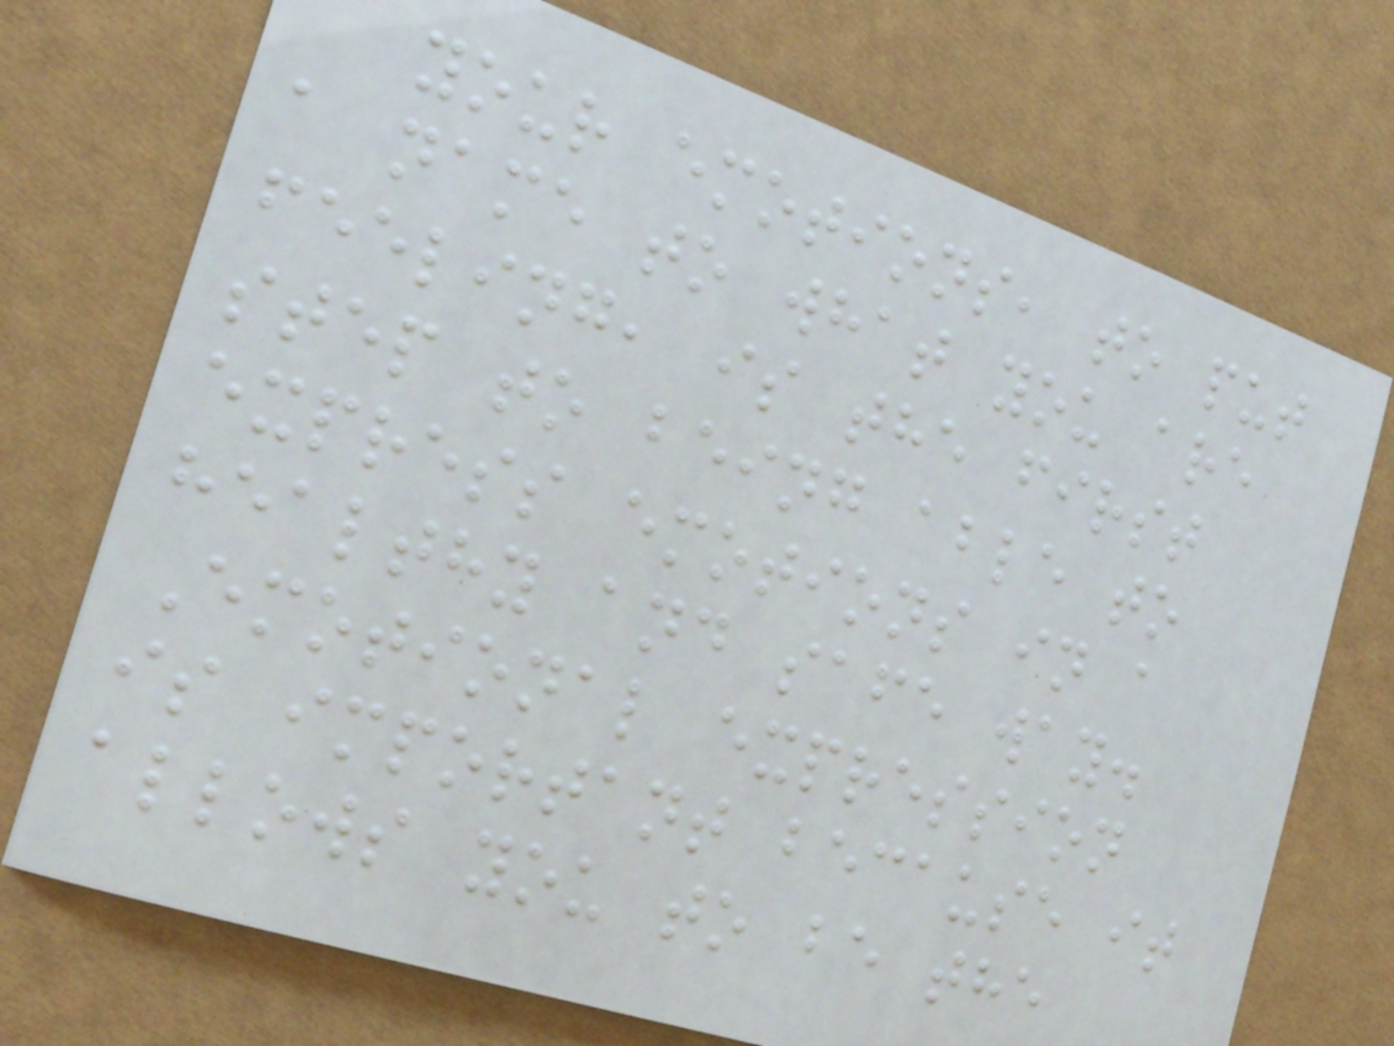your emotions, to put
a name to what you are
feeling, is the first
step to being able to
express emotions in a
healthy and safe way.
Emotional expression
is important because it
allows you to be the
